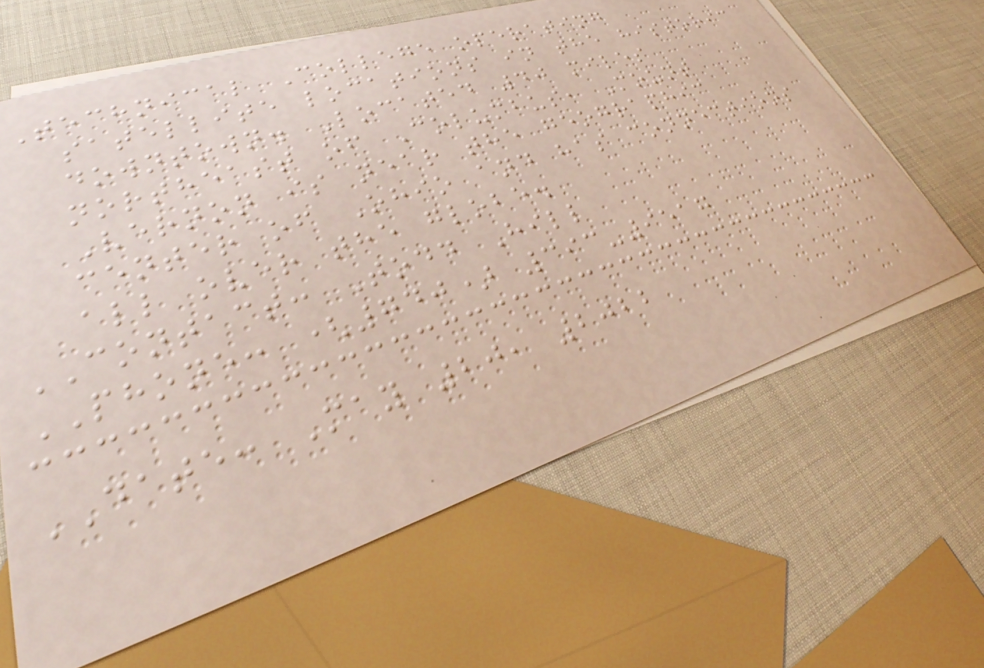Technical College operating
satellite locations in the historic
downtown. Located 40 miles
northeast of Columbus, Mount
Vernon is near the geographic
center of Ohio and has connections
all over the globe.
CONTACT: Todd Hill
PHONE: (740) 393-9517
DATE: May 20, 2022
